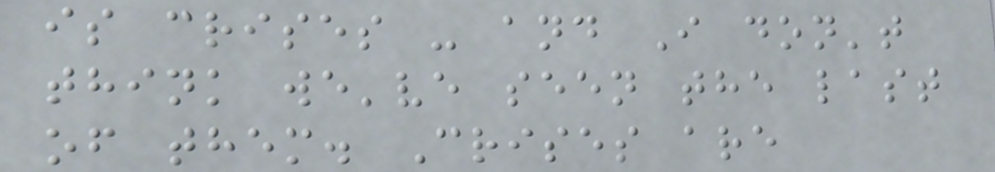is crises - and I don't
think we've seen the last
of them. Crises are
